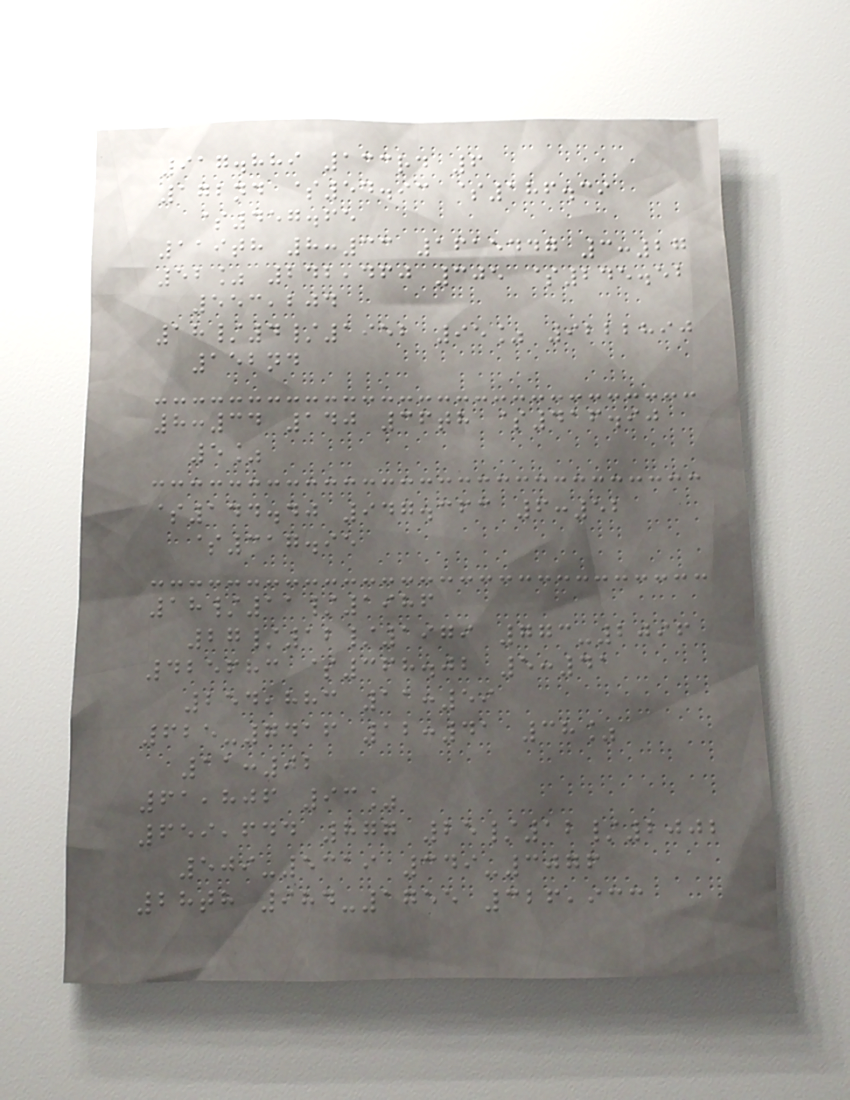917.889 133rd 6
172nd $54.93 $186.39
$457.65
119th 8:33 1615447 3:27
52% 242,460 305 $245.52
553,204
18/4/1952 95% 9222890
152nd
8:34 140 36th $416.90
5%
$144.40 947.363 6:52
$317.95
18/11/1986
27/12/1979 773-2096
425683 $368.02 5:41
254,883 11:59
625-7416 12:41 38%
11:02
61,806 93%
659,644 877 25/12/2002
509-5319 349-3076
28th 984-1755 326,933
